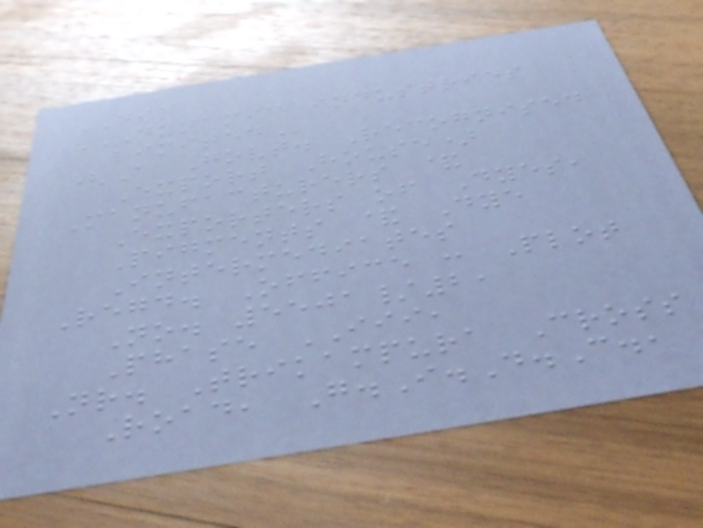DIL
DYNAMIC INDUSTRIES
LIMITED
(A Govt. Recognised
Export House)
Manufacturers &
Exporters of Dyes,
Pigments & Dye
Intermediates
Regd. Office : Plot
No. 5501/2,
Phase III,
Nr. Trikampura Cross
Road, G.I.D.C.,
